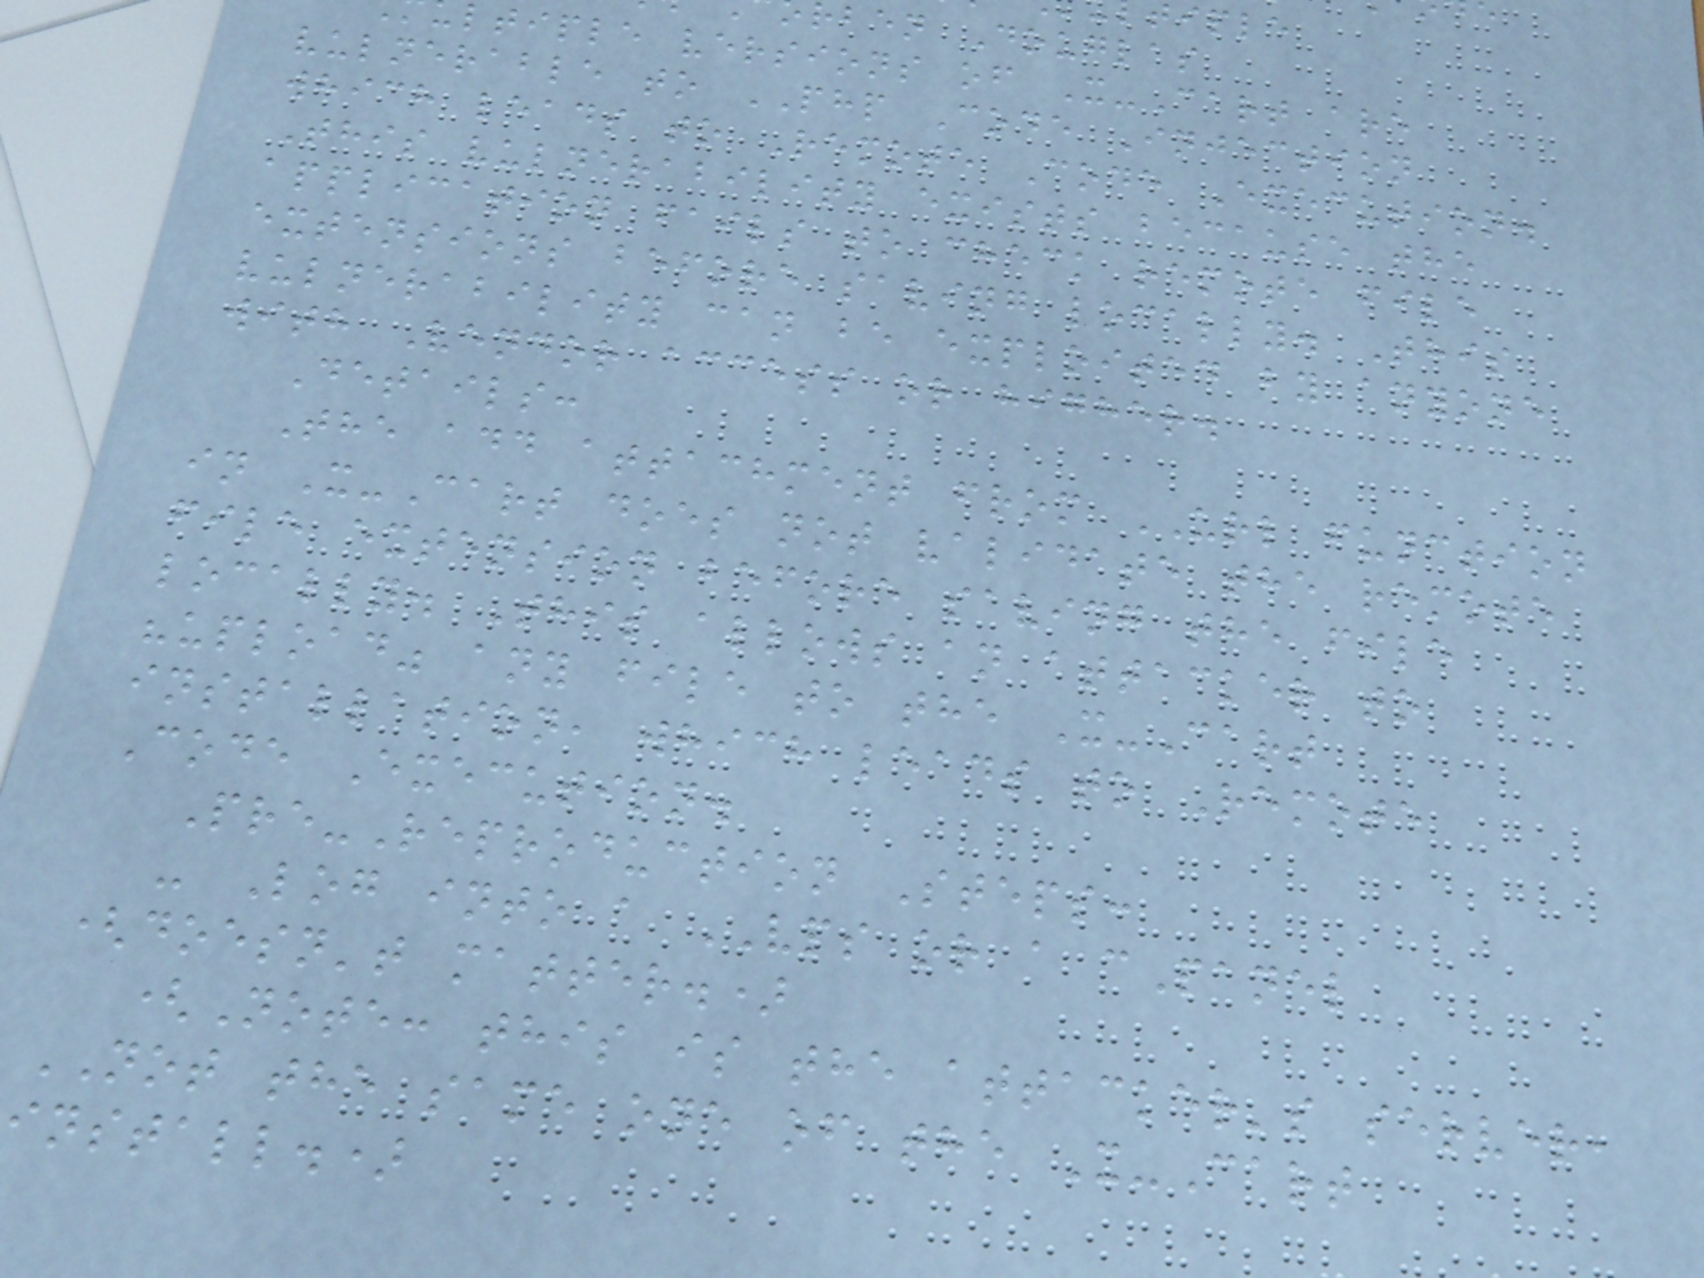rben Douglas
ltiple versions of X-Cart are
vulnerable to PHP Code Injection
which leads to Remote Code Execution.
This vulnerability exists because the
application fails to check remote file
extensions before saving locally. This
vulnerability can be exploited by anyone
with Vendor access or higher.
Details:
The add attachment from URL function
in X-Cart does not validate the remote
file extension before saving the file
locally. This allows an attacker to
"upload" any file to the X-Cart
installation, which leads to Remote
Code Execution.
Pre-Reproduction Steps:
- Log into a VPS or a cPanel
(doesn't matter.)
(Note: this is the attacker's server,
NOT the same one of the X-Cart
install.)
